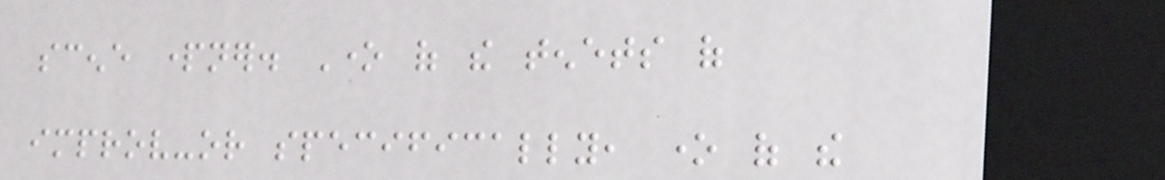scene partner. One of the tenets of
improv-or specifically, one of the
